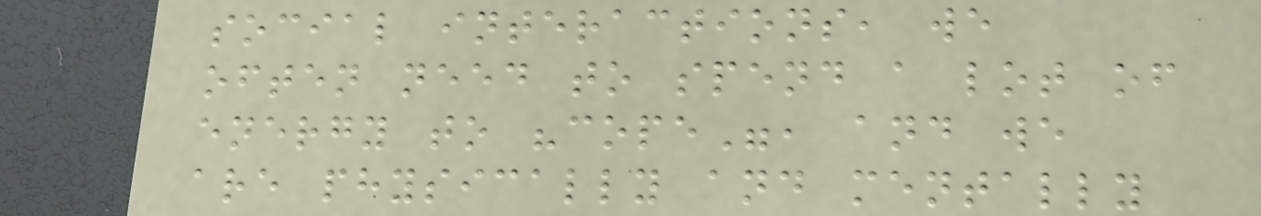social interactions, we
often need to spend a lot of
energy to "cope", and we
are physically and mentally
